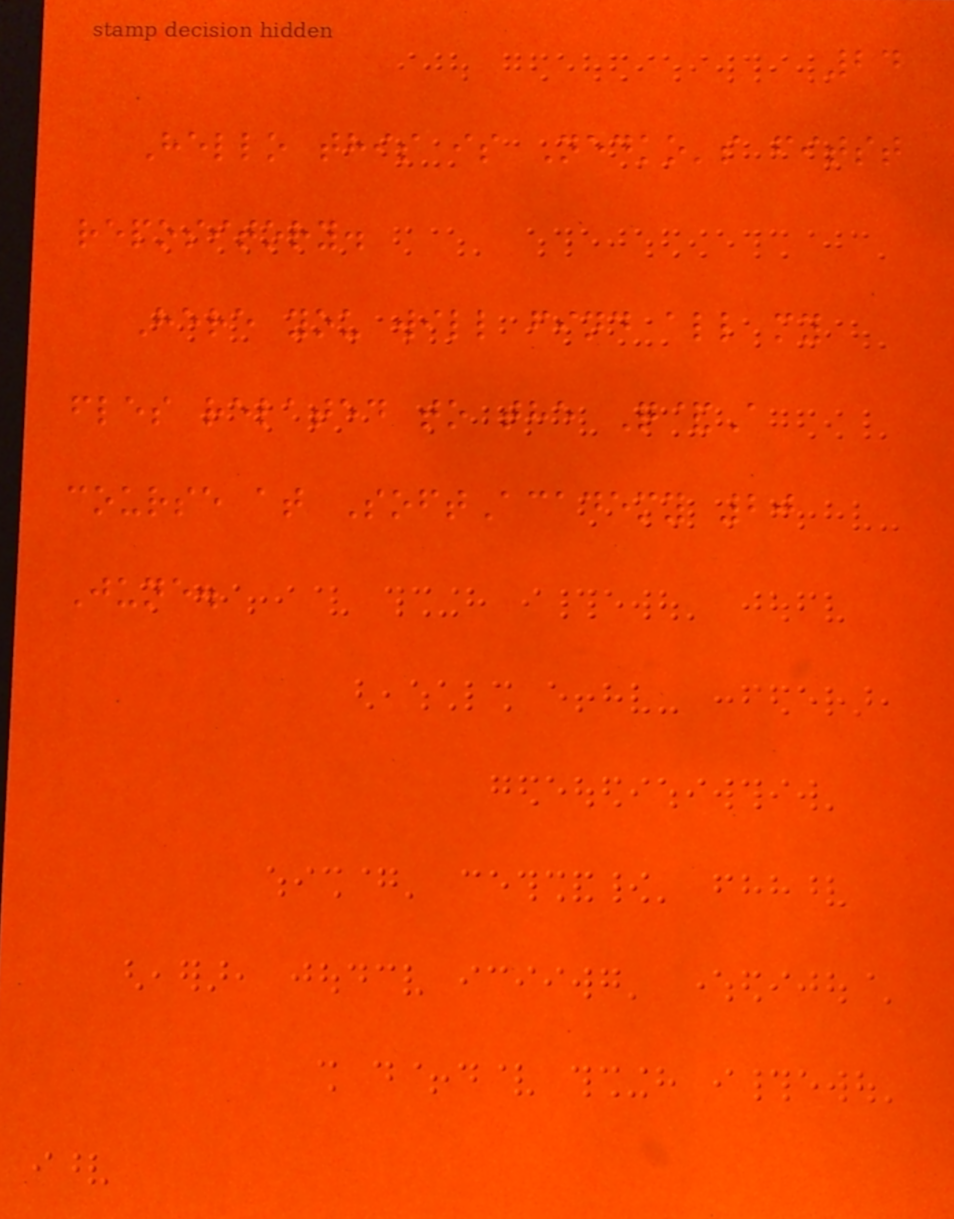24
Hello this is Nedko's fitst
repository.
Here you will find all my
fles related to the Q&A
course at SoftAcademy 20
June.
